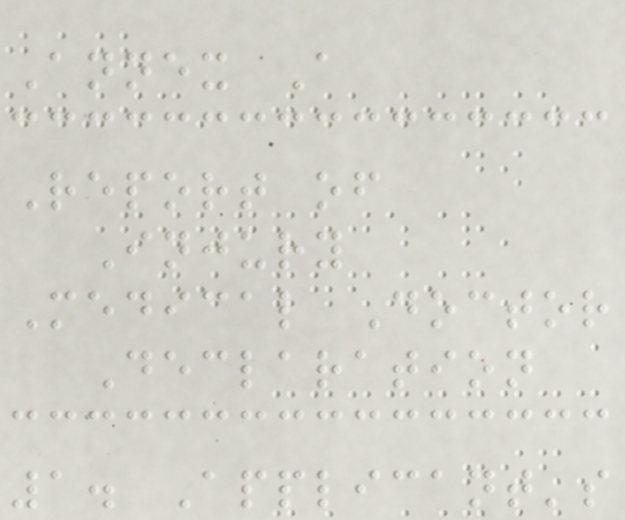Annex A
Report of
Injury
Medical Doctor
Declaration
1. Applicant's
